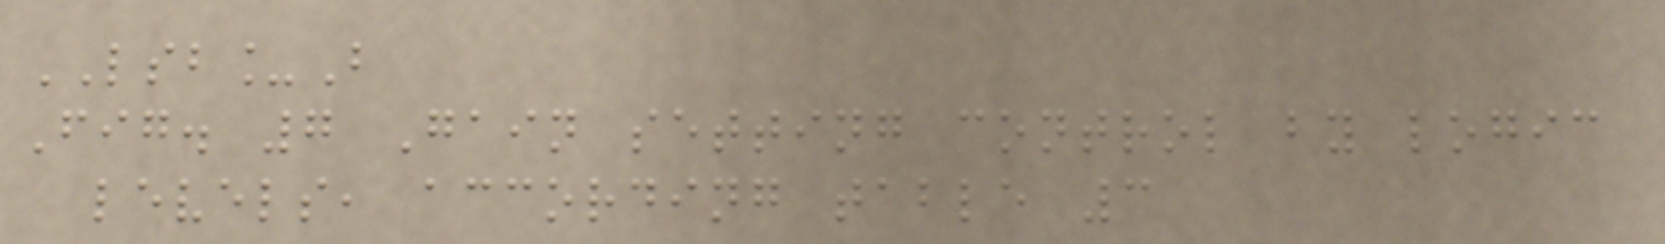LSB_B
Fig. 7 Gain setting control by logic
levels, according table 3
